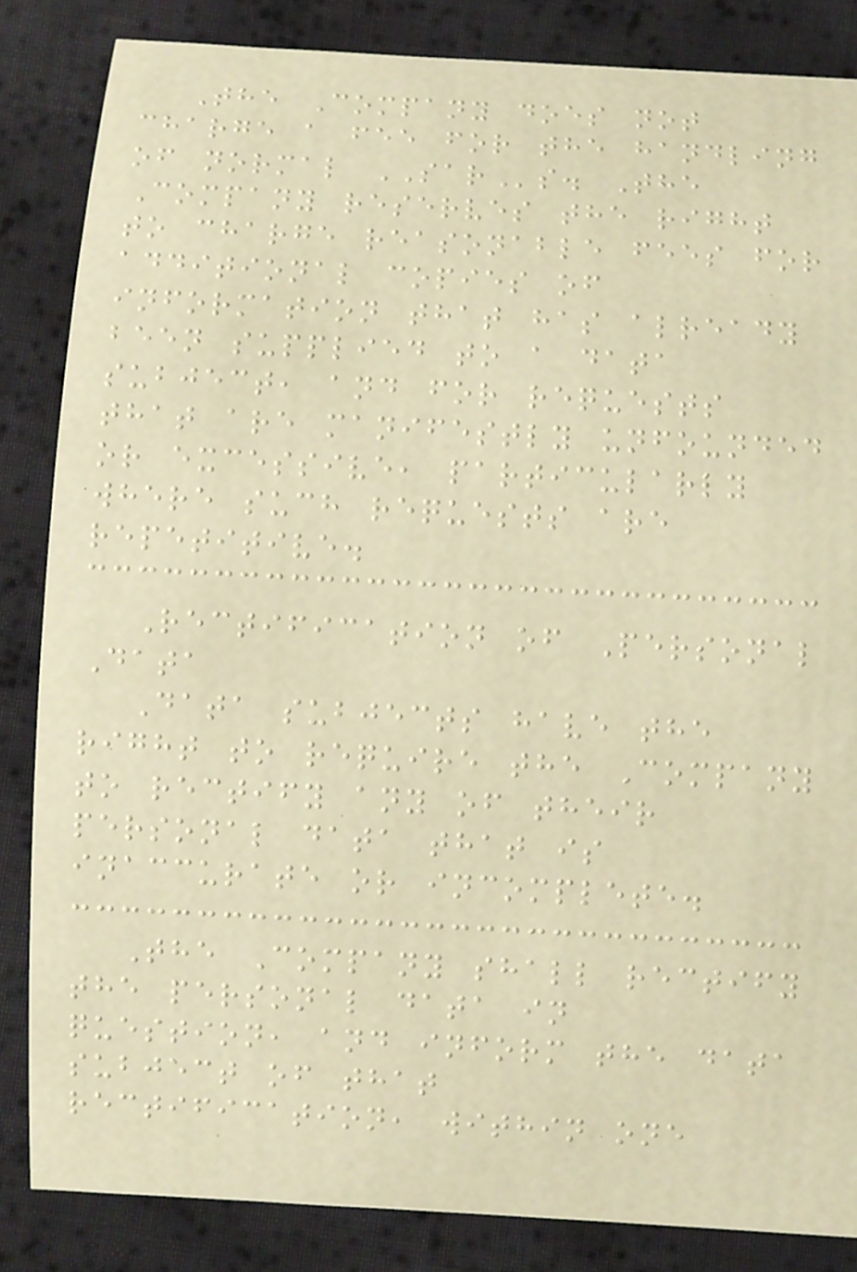The Company does not
charge a fee for the handling
of normal SARs. The
Company reserves the right
to charge reasonable fees for
additional copies of
information that has already
been supplied to a data
subject, and for requests
that are manifestly unfounded
or excessive, particularly
where such requests are
repetitive.
Rectification of Personal
Data
Data subjects have the
right to require the Company
to rectify any of their
personal data that is
inaccurate or incomplete.
The Company shall rectify
the personal data in
question, and inform the data
subject of that
rectification, within one
